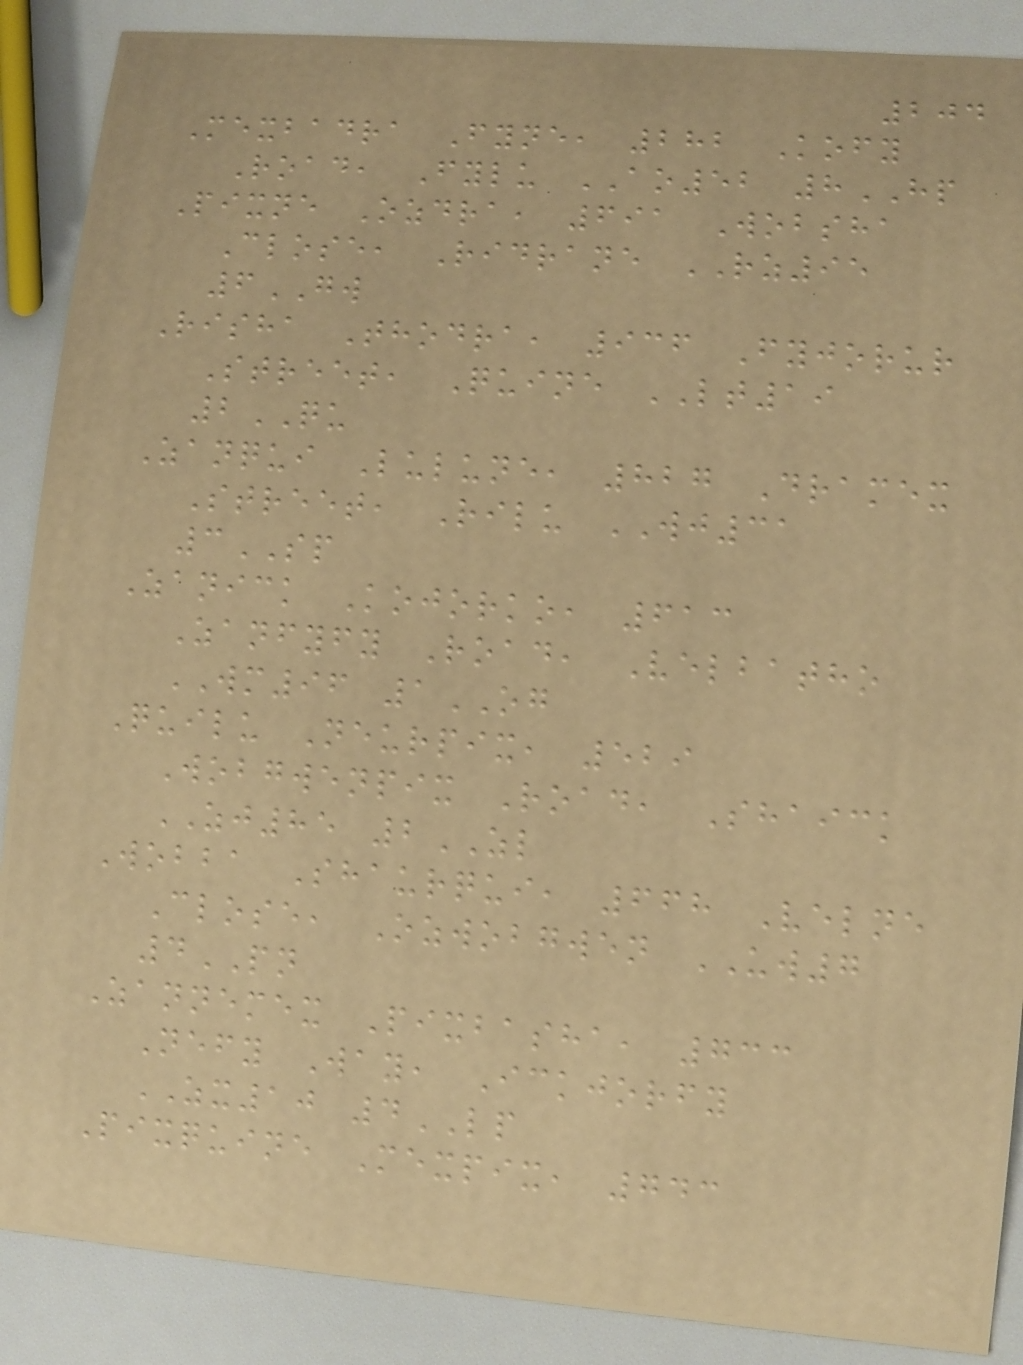204
Mexbadra Fyne, 282 Kofy
Road, Fylu AO52 8HP
Pixne Ozdra, 691 Wobsha
Close, Ridrane RZ95
6GW
Risha Thodra, 936 Fyjorur
Street, Quine LT19
2QU
Zanqui Lulune, 827 Dramex
Street, Rilu WJ31
3SP
Zanick Kojorko, 613
Zanfyfy Road, Velbatho
WM96 1OG
Quilu Neurpix, 529
Wobgwenpix Road, Shaick
ZJ85 2ZL
Wobba Shaurqui, 668 Velne
Close, Ozwobgwen UW7
4PN
Zannemex Pixbasha, 733
Nefy Way, Ickjorfy
ZX10 4LP
Pixquine Mexpix, 743
